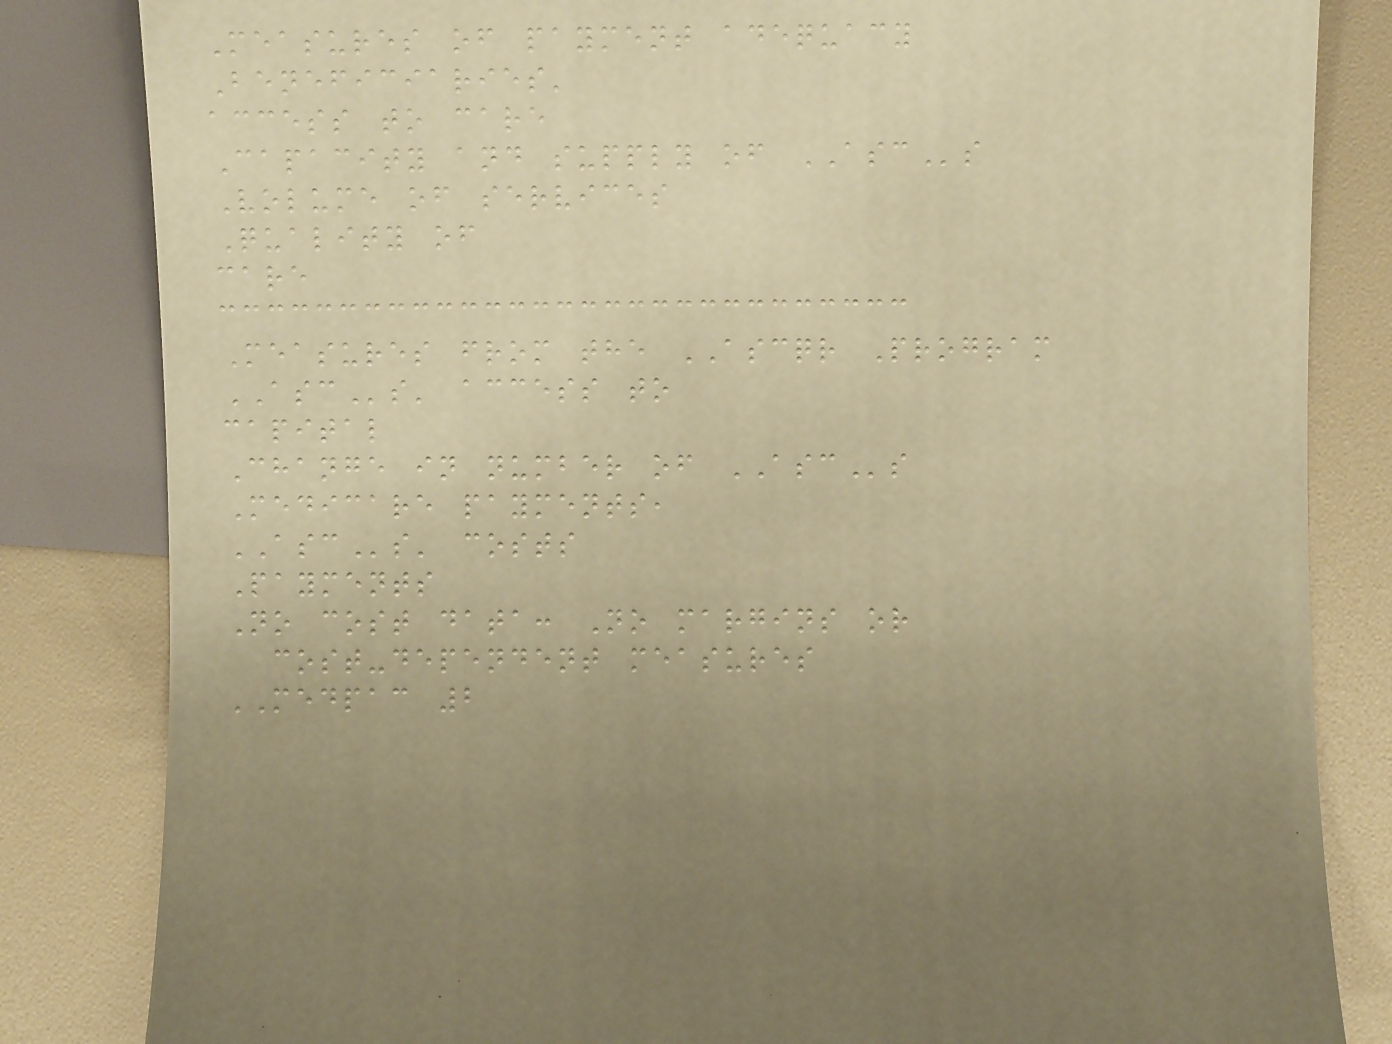Measures of payment adequacy
Beneficiaries'
access to care
Capacity and supply of ASCs
Volume of services
Quality of
care
Measures from the ASCQR Program
ASCs' access to
capital
Change in number of ASCs
Medicare payments,
ASCs' costs
Payments
No cost data: No margins or
cost-dependent measures
MEDPAC 2
